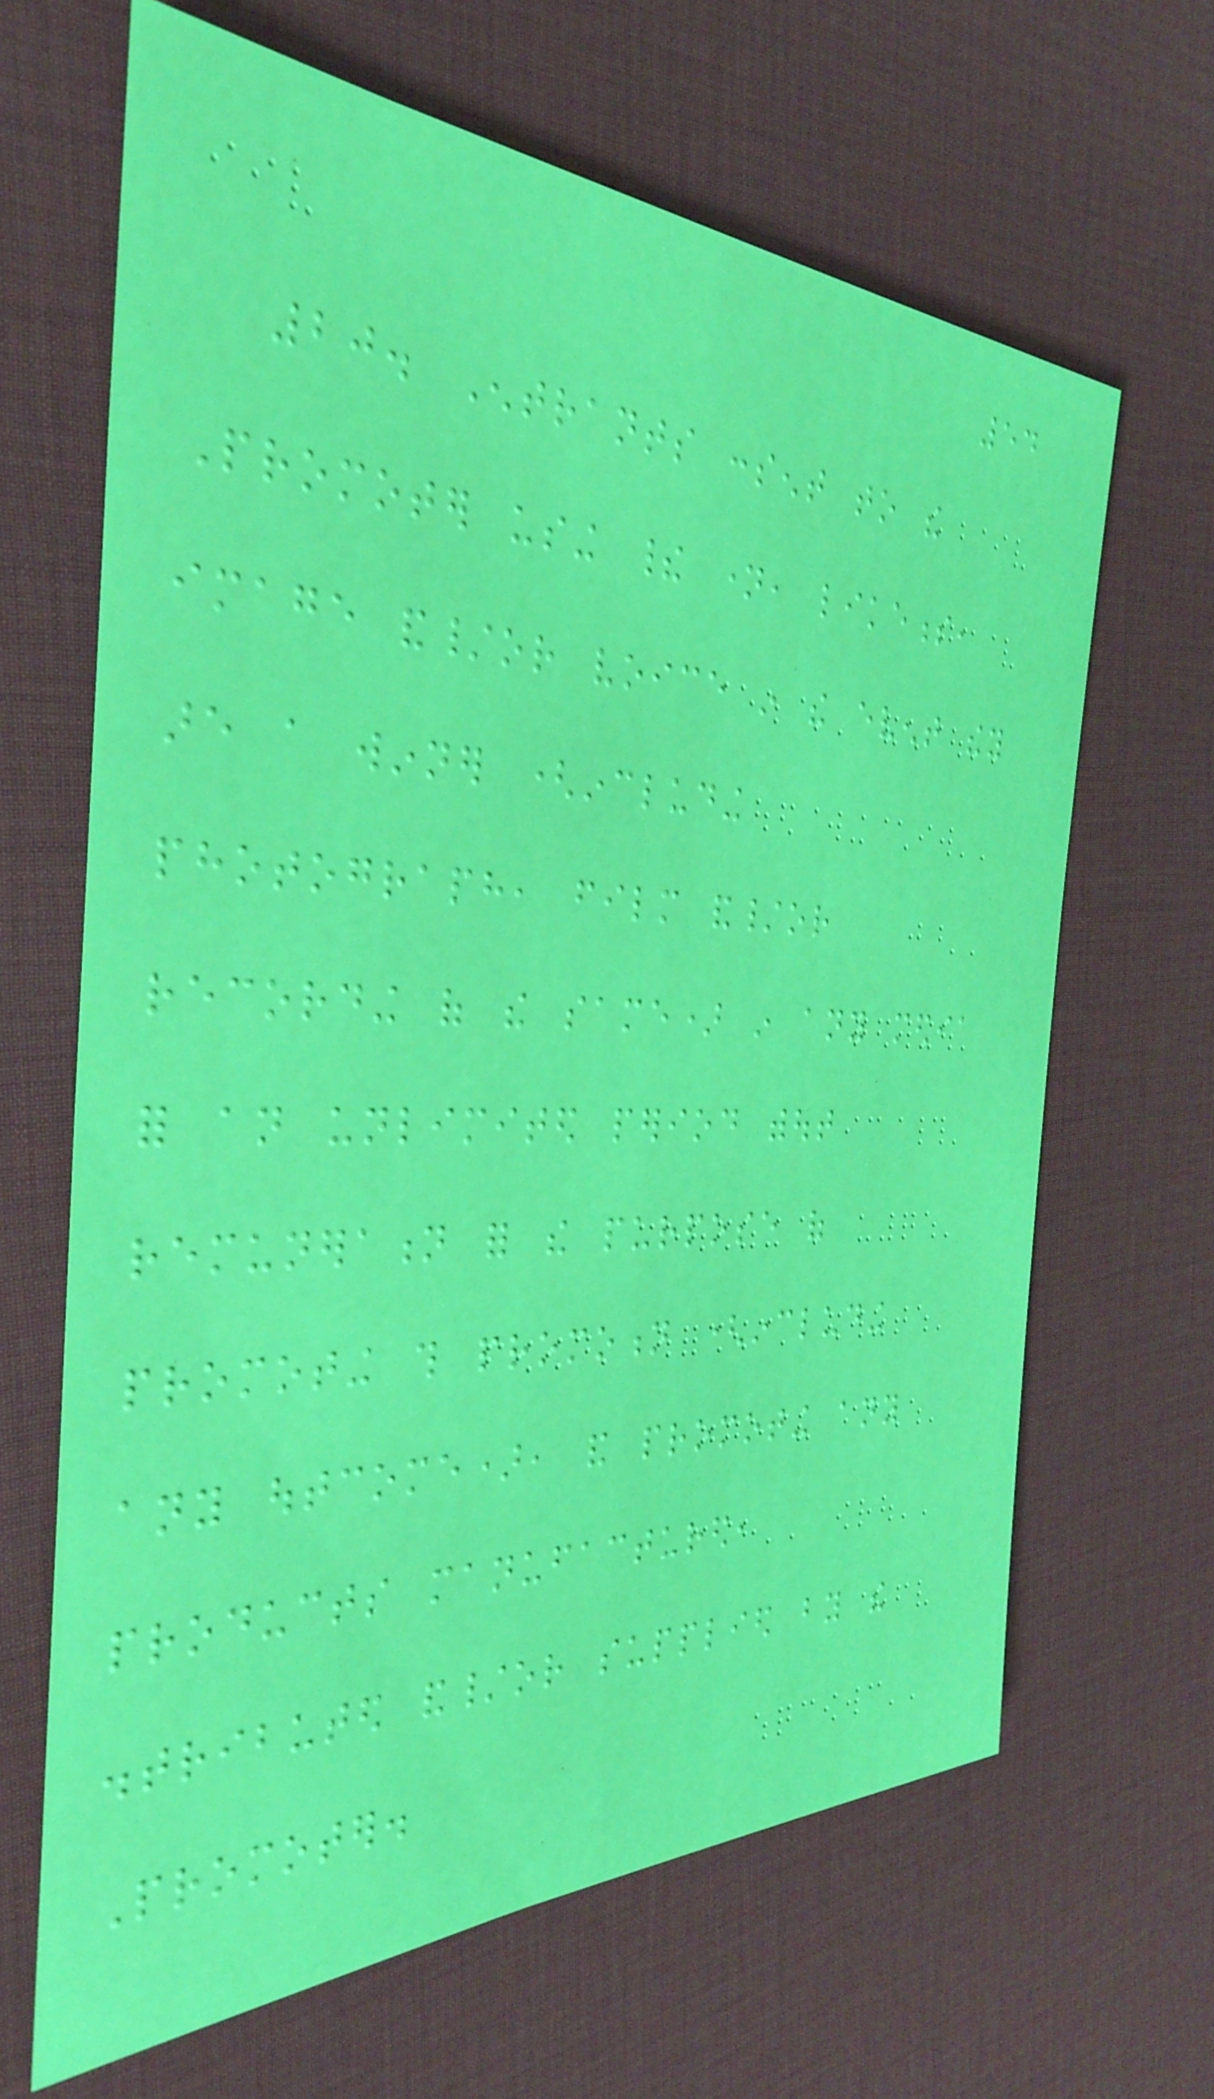54
20. Entrants consent to the
Promoter using their name, likeness,
image and/or voice in the event they
are a winner (including
photograph, film and/or
recording of the same) in any media
for an unlimited period without
remuneration for the purpose of
promoting this promotion (including
any outcome), and promoting any
products manufactured,
distributed and/or supplied by the
Promoter.
